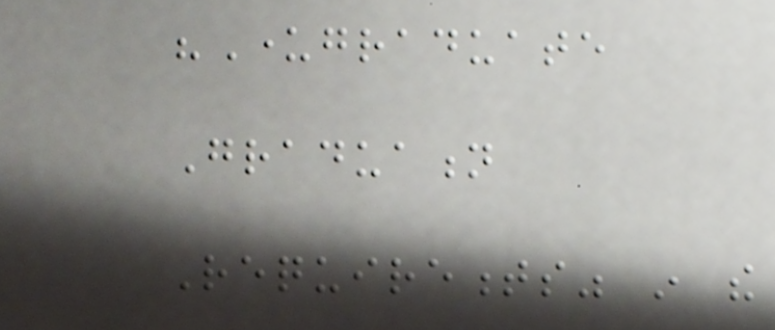"Undergraduate
Graduation
Requirements" in the
